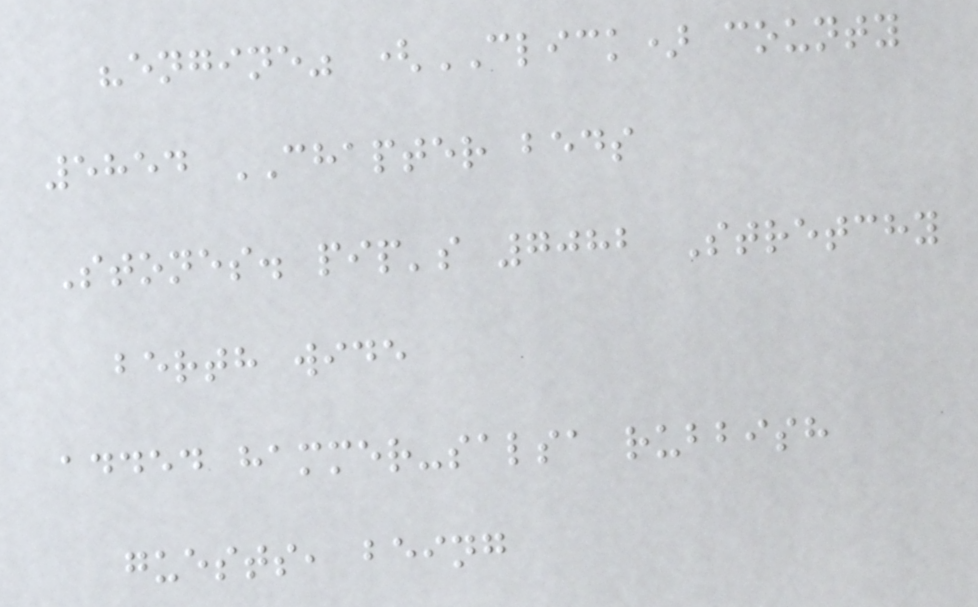"engine" (CLICK) county
5854 CHAPTER beds
Stones. pip's 7082 Stretchy
berth wide
added hammer-salsa rubbish
guests, being
